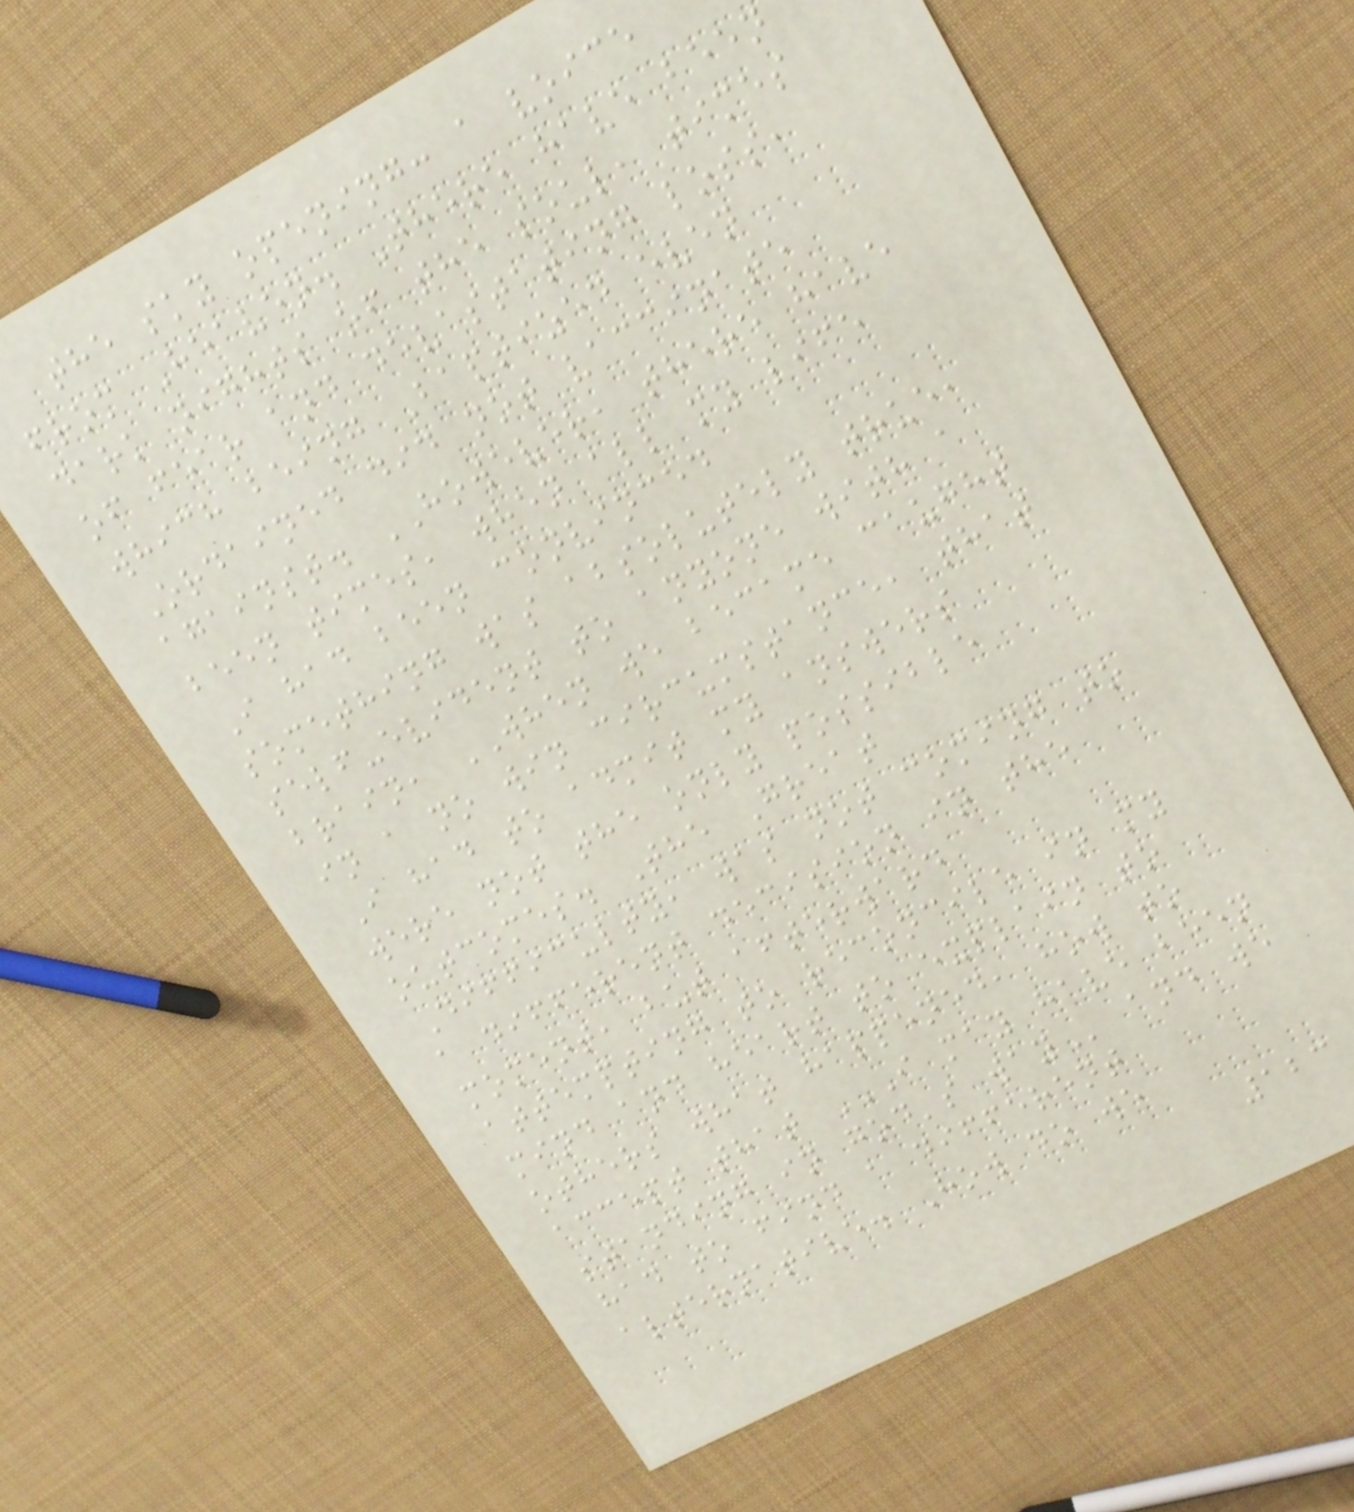the sky opening: a voice
from Heaven. There have been
dark nights of the soul, times
of fear and devastating loss,
which being Baptized even
Ordained did not vaccinate
against. HOWEVER, there have
been times, when all my life
I had been convinced
something was absolutely true,
self-evident to anyone with a
brain, WHEN we became caught
in a no win circumstance, that
I had to admit my answers
were not the only possible
outcomes. The Great
Difficulty, was not coming to
a different decision in the
moment, but afterward
attempting to reconcile in my
mind and heart to explain to
others what happened, how to
accept that I MAY HAVE BEEN
STANDING IN GOD'S WAY and we
had to find a different
alternative. How do we
123
